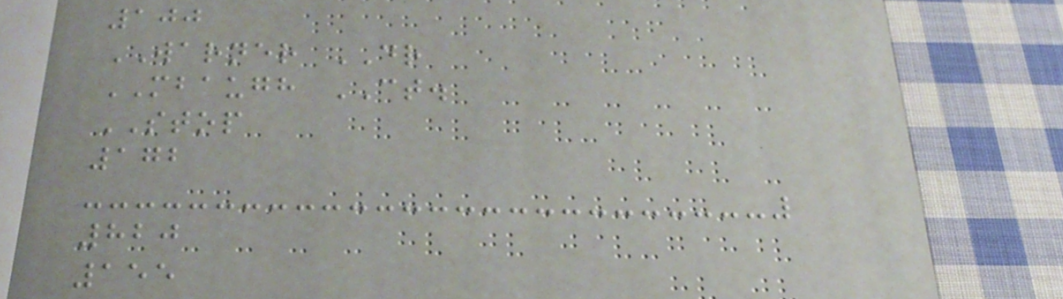100
WARNER DR
MBAUGH CT.
STOP
172
820
155
